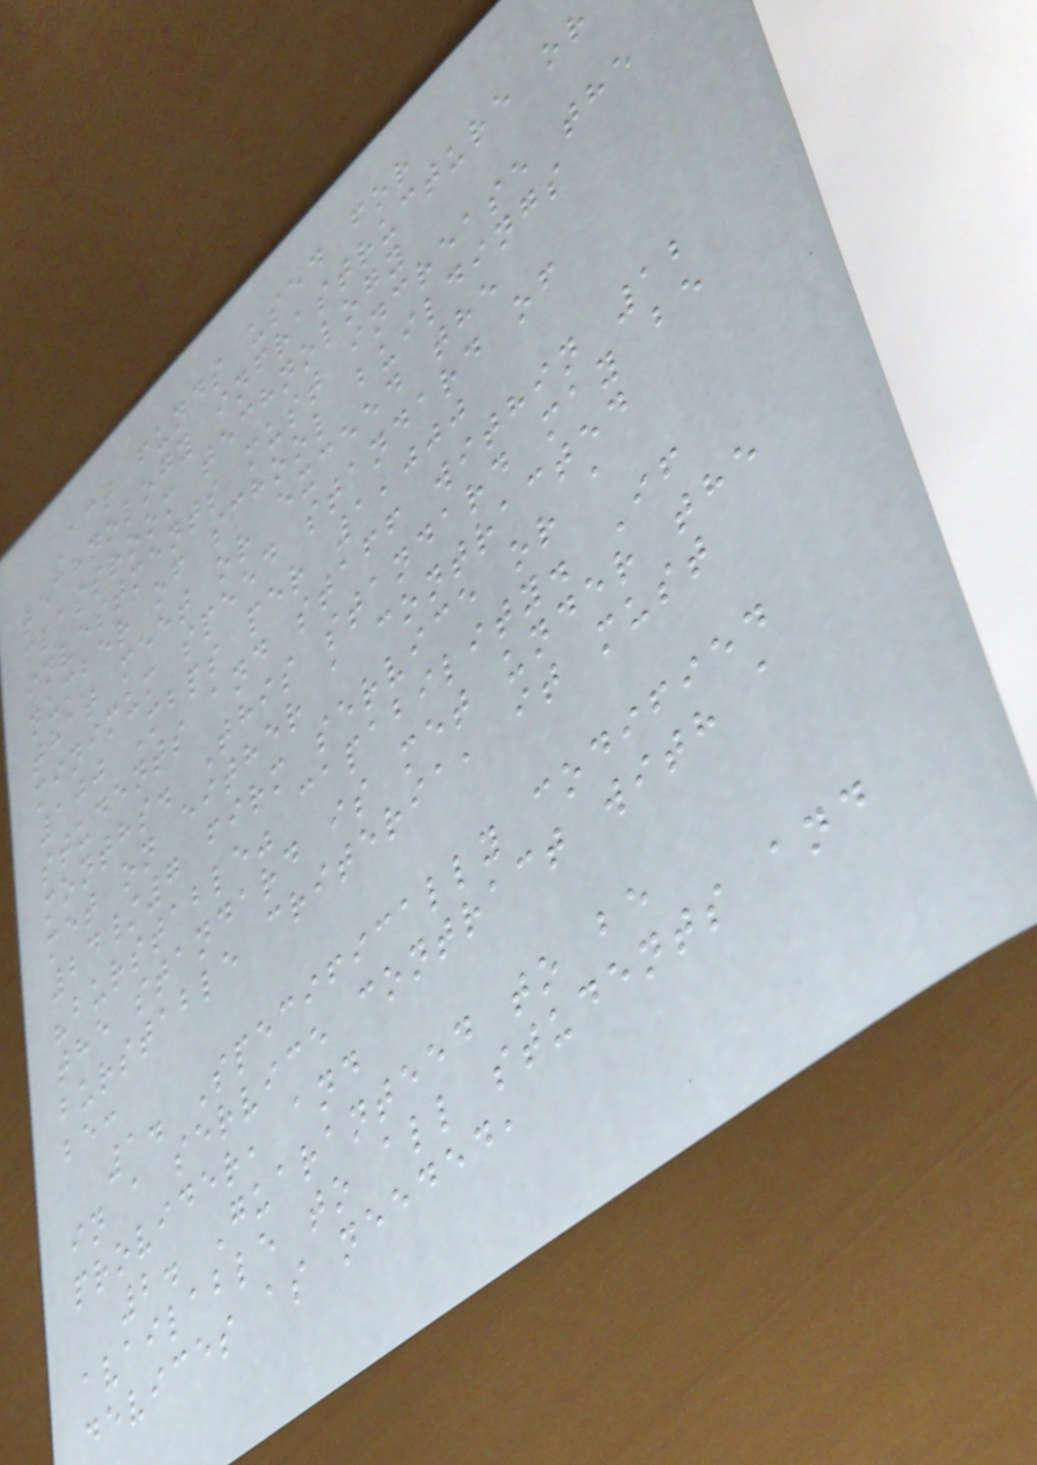Act funds used for
technology infrastructure or
classroom technology
investments must increase the
number of school buildings
that meet or exceed the
minimum speed standard of
100 Mbps per 1,000
students and staff within 12
months. This standard may be
met on either a contracted
24/7 firm service or a
"burstable" capability. If
the standard is met under the
burstable criteria, it must
be:
1. Specifically codified
in a service contract with a
provider, and
2. Guaranteed to be
available to all students and
devices as needed,
